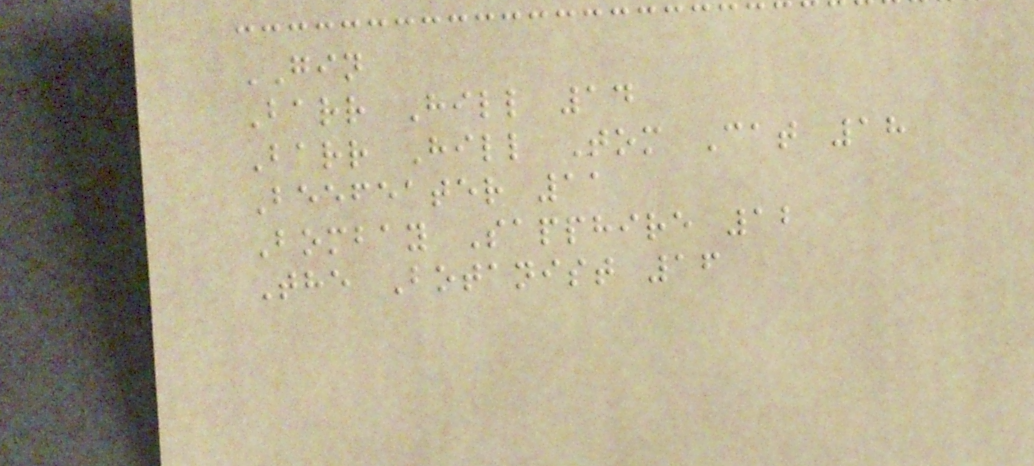GIN
Barr Hill 14
Barr Hill Tom Cat 18
Beefeater 11
Bombay Sapphire 12
The Botanist 16
